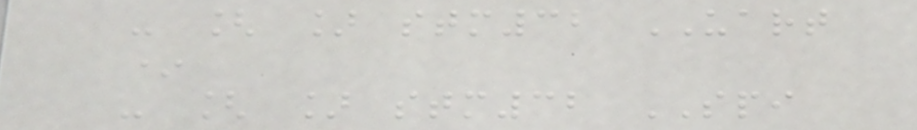- [ ] stm32 UART
*
- [ ] stm32 SPI
